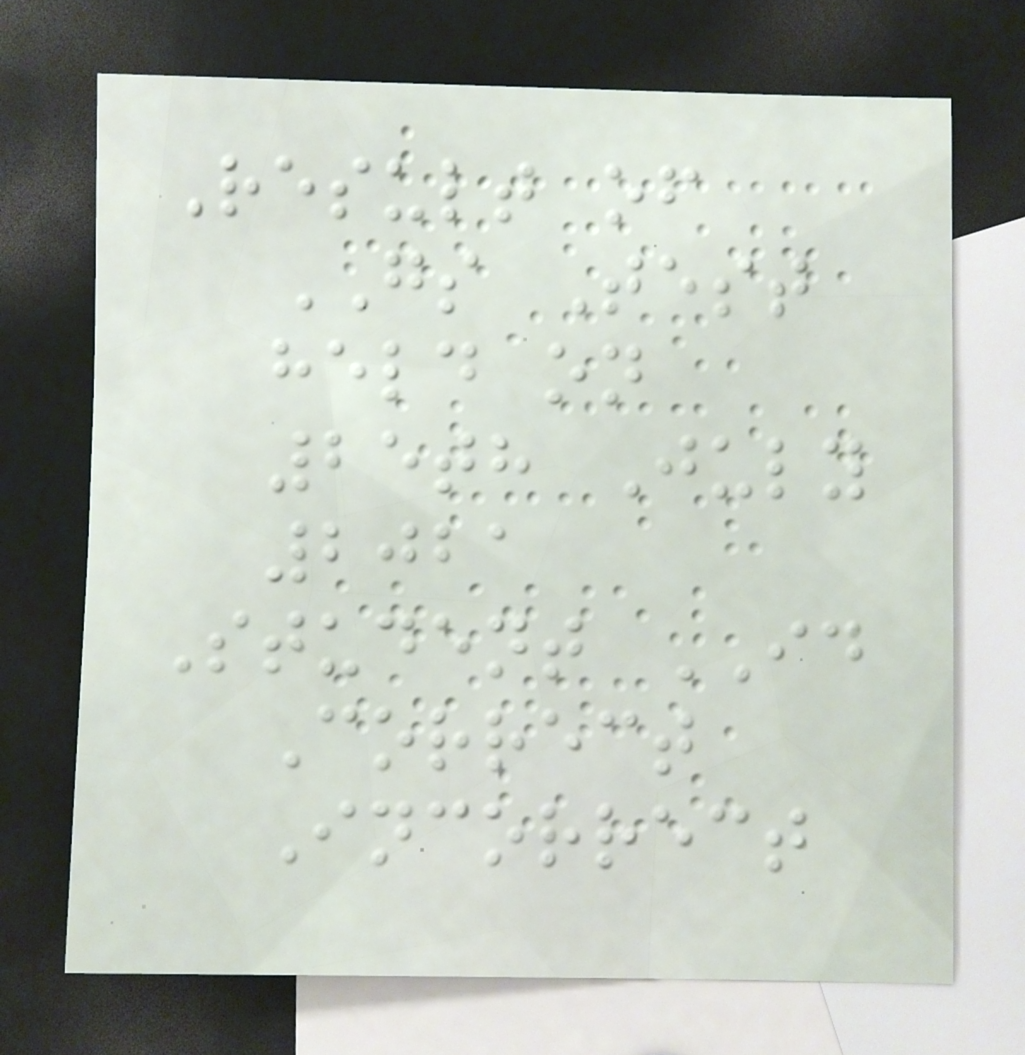Result of
GS Test
held on
25th July
2021
Student ID
Correct
Incorrect
